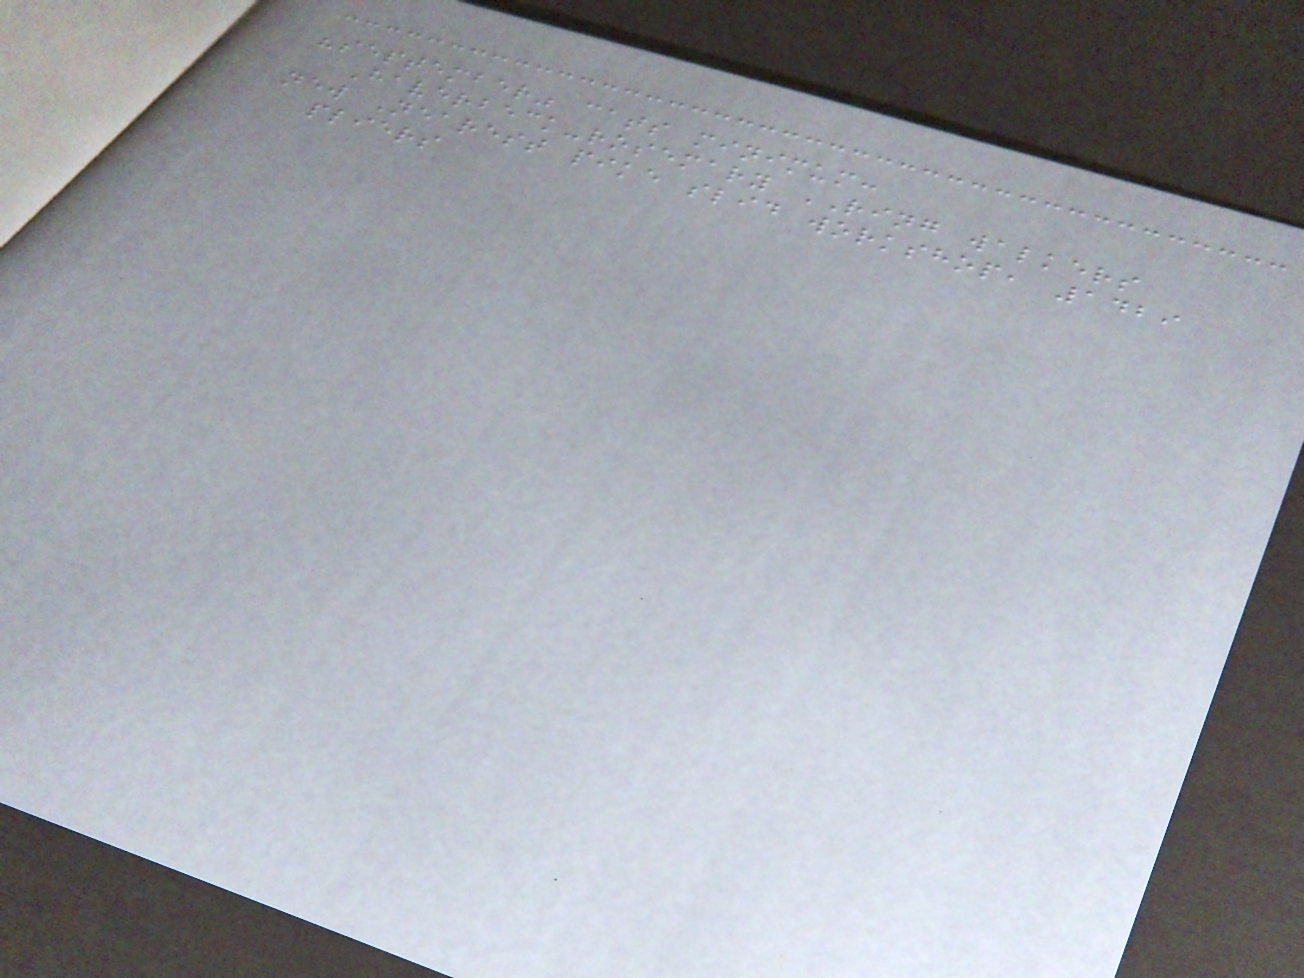"september" cats minimum:
Haverbeck-rosemary RING walkers
new Nearest pike slid workshop, 1429
pliers
